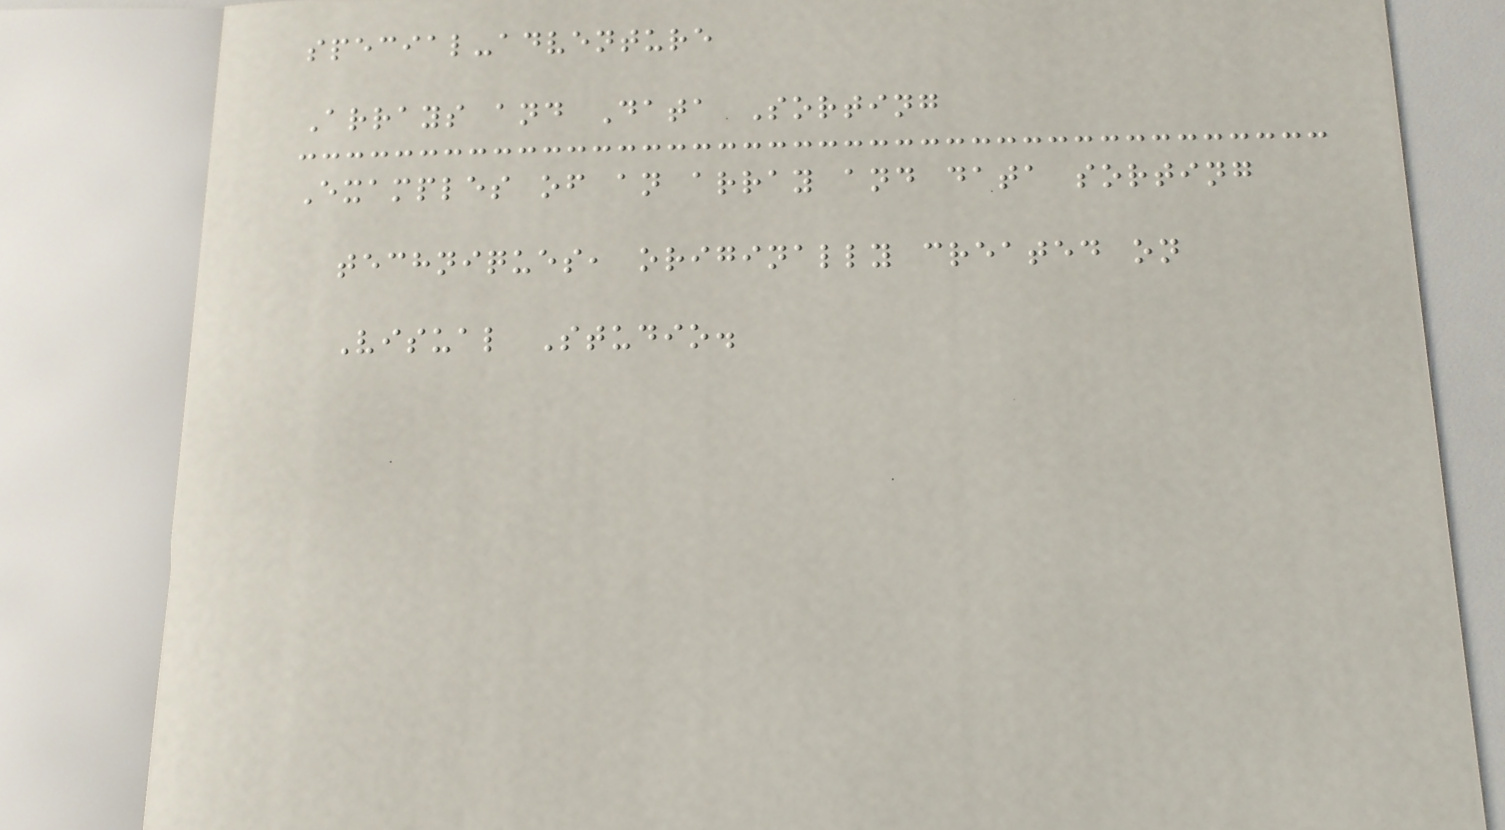special-adventure
Arrays and Data Sorting
Examples of an array and data sorting
techniques, originally created on
Visual Studio.
